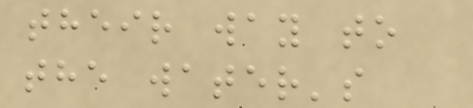their way to
the water's
